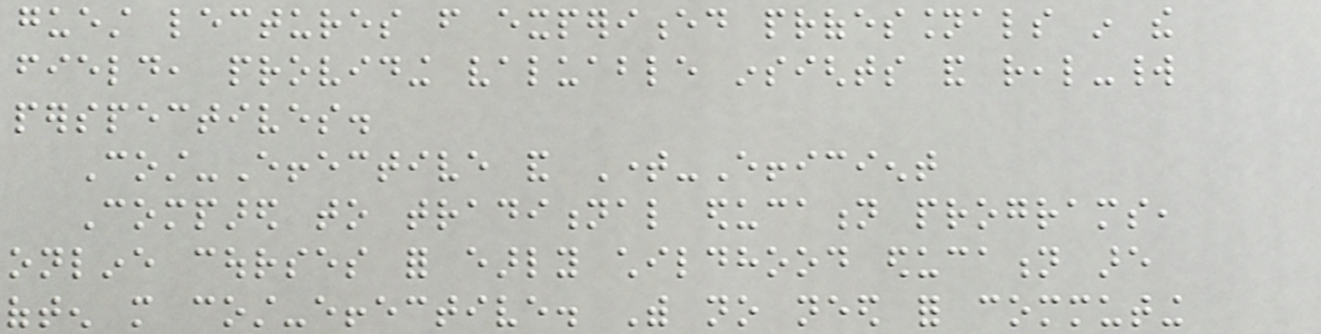guest lectures from experienced professionals in the
field, providing valuable insights and real-world
perspectives.
Cost-Effective and Time-Efficient
Compared to traditional education programs,
online courses for early childhood education are
often more cost-effective. With no need for commuting
